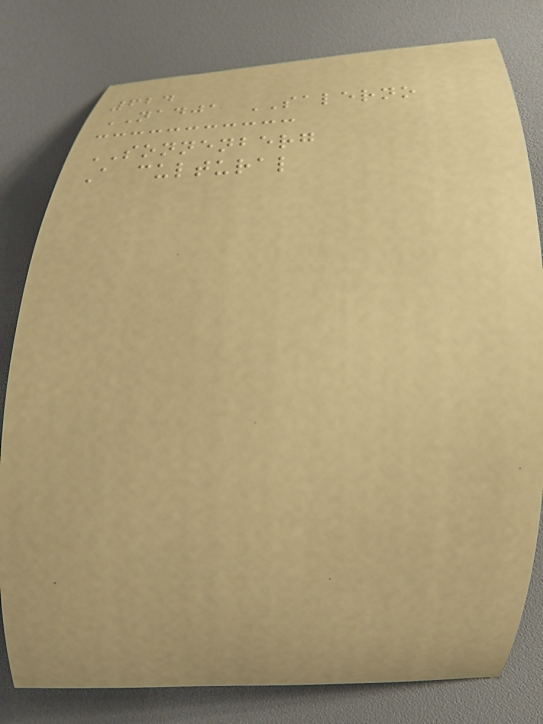624
NADJA SALERNO
SONNENBERG
A cultural
